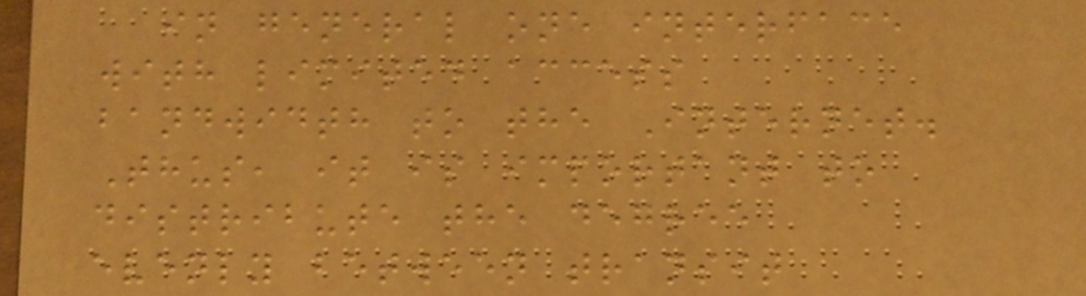in general one interface
with limited access
bandwidth to the Internet.
Thus, it is important to
distribute the degree
evenly between transit
